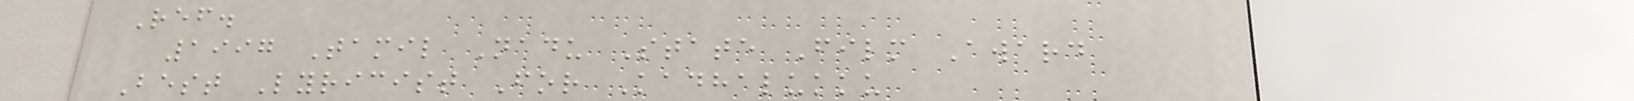Ref.
1997 Tamil Nadu State Film Award
Best Lyricist For Kadhalukku
